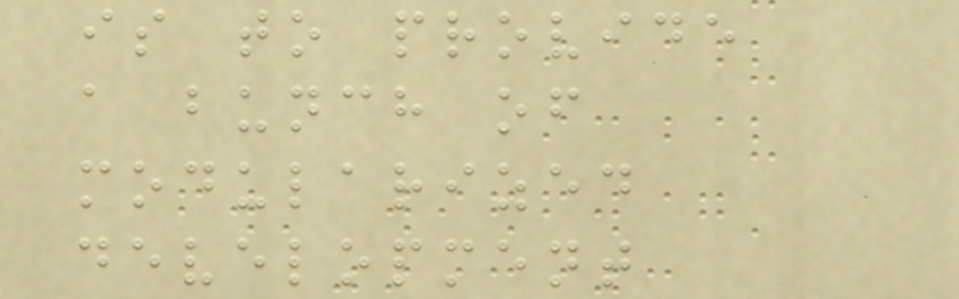is to provide
a bunch of
modularized
development
